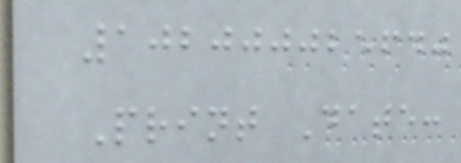102000025640
Print Date:
